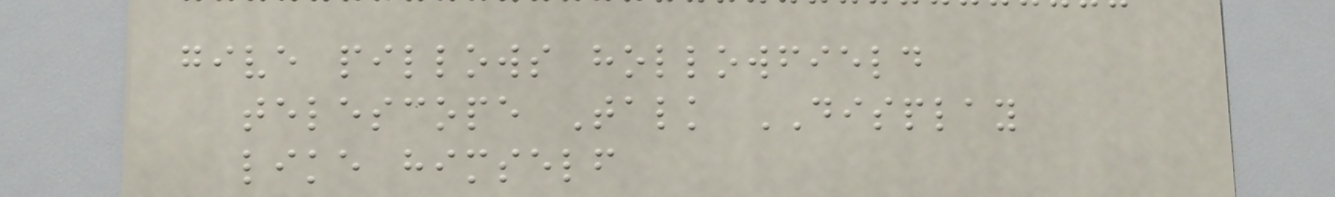give pillows hollowfield
telescope Talk DISPLAY
like himself
